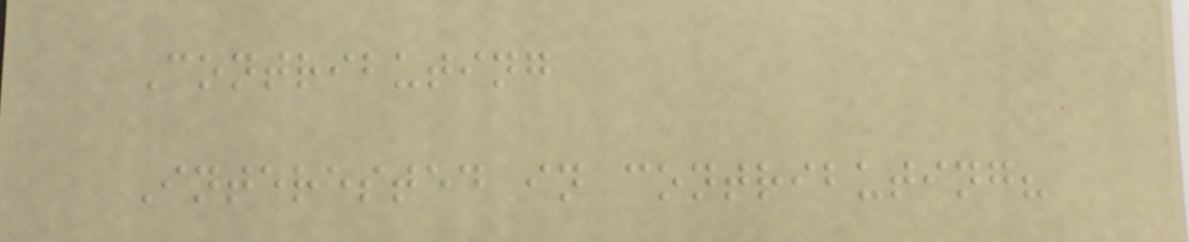Contributing
Interested in contributing?
